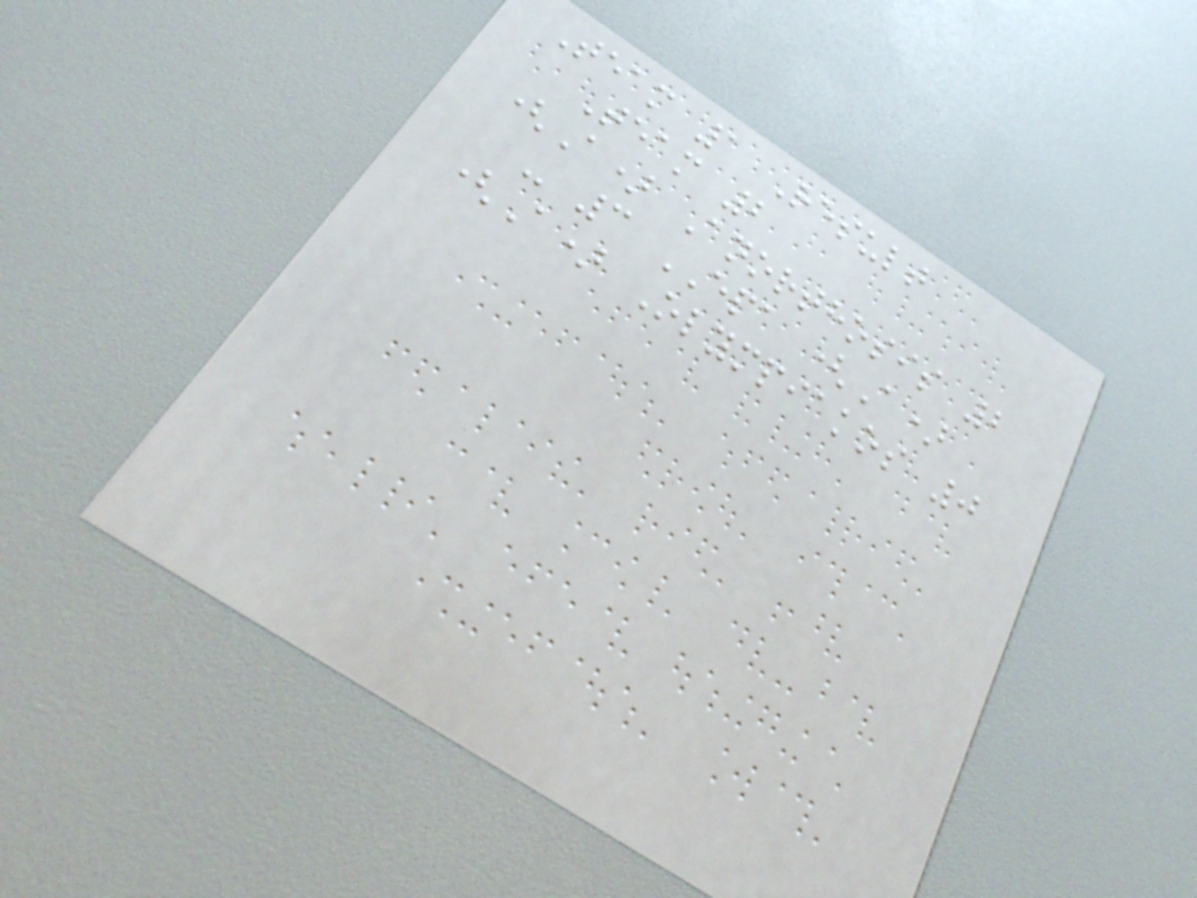Team 1 Result
Team 2
(A) Anorthosis 2
- 3 EPA (A)
(A) Olympiakos 0
